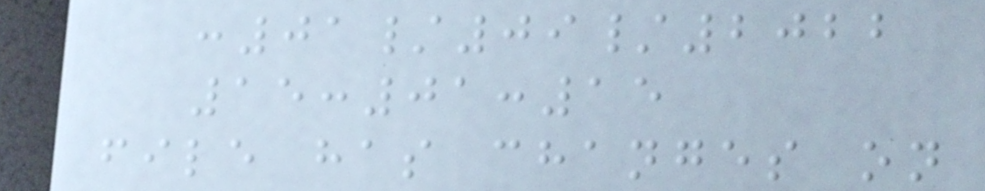:01/09/2022
15:01:15
file has changes on
